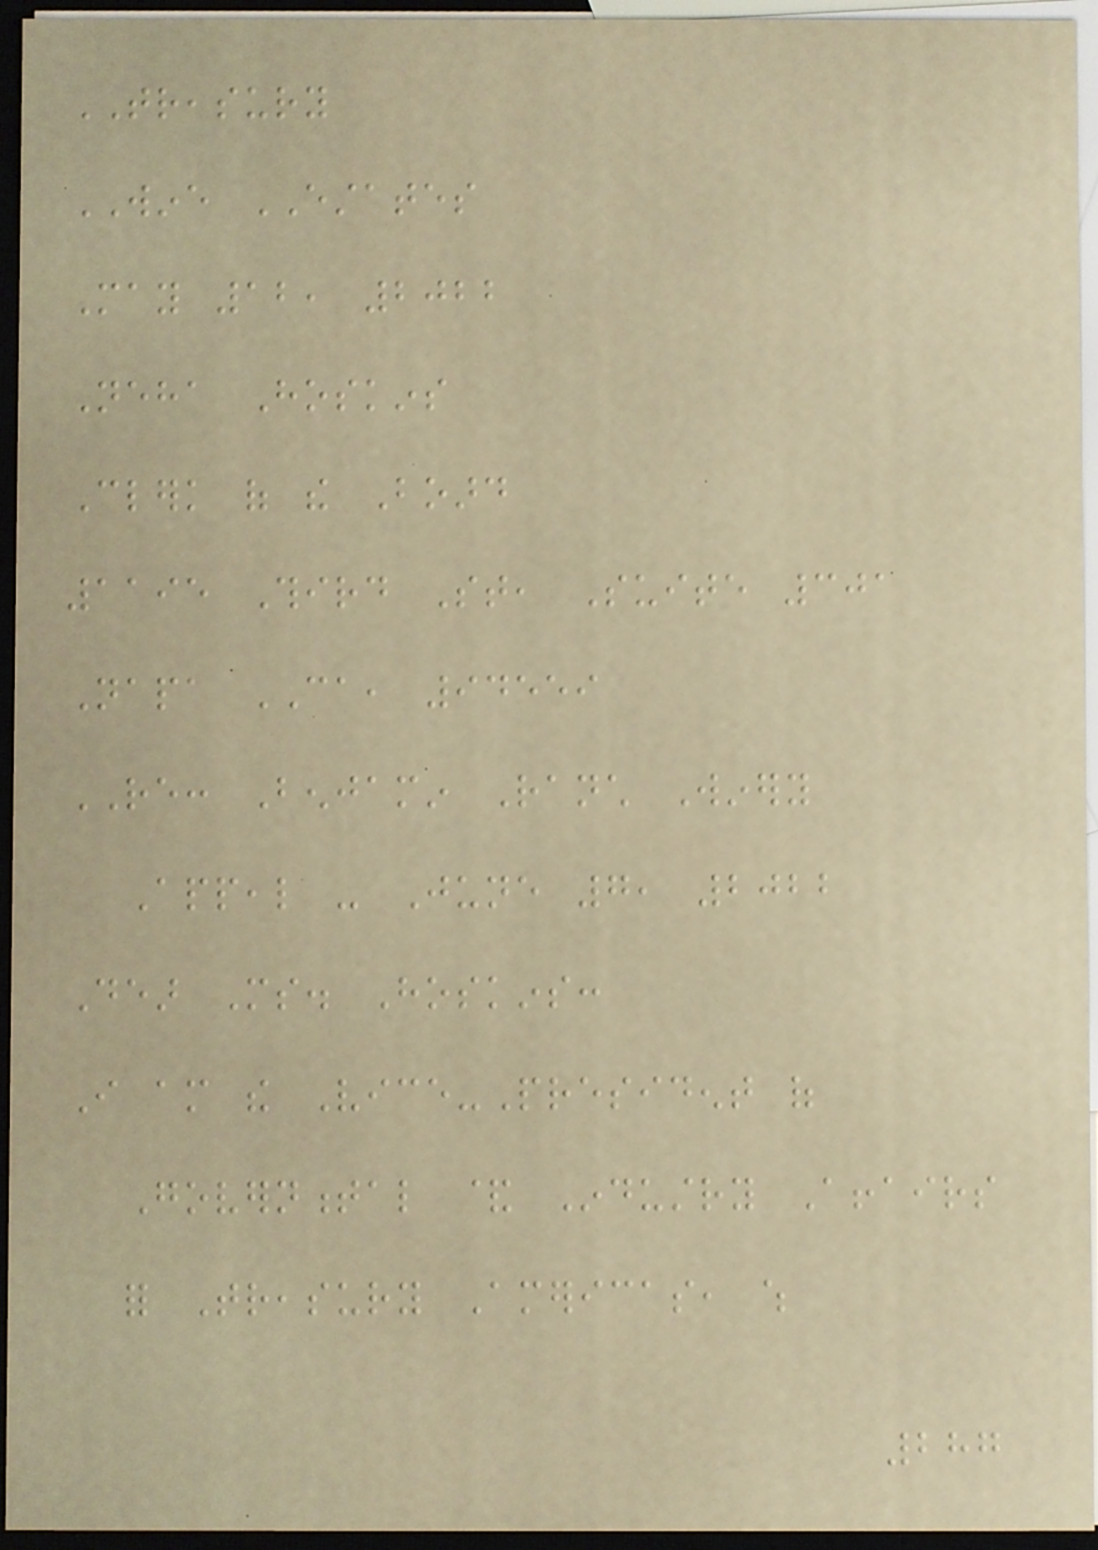TREASURY
WINE ESTATES
May 12, 2022
Neha Hoskins
Clerk of the Board
1195 Third St, Suite 301
Napa CA, 94559
RE: Benjamin Ranch Winery
Appeal - June 7, 2022
Dear Ms. Hoskins:
I am the Vice-President of
Governmental & Industry Affairs
for Treasury Americas, which
287
